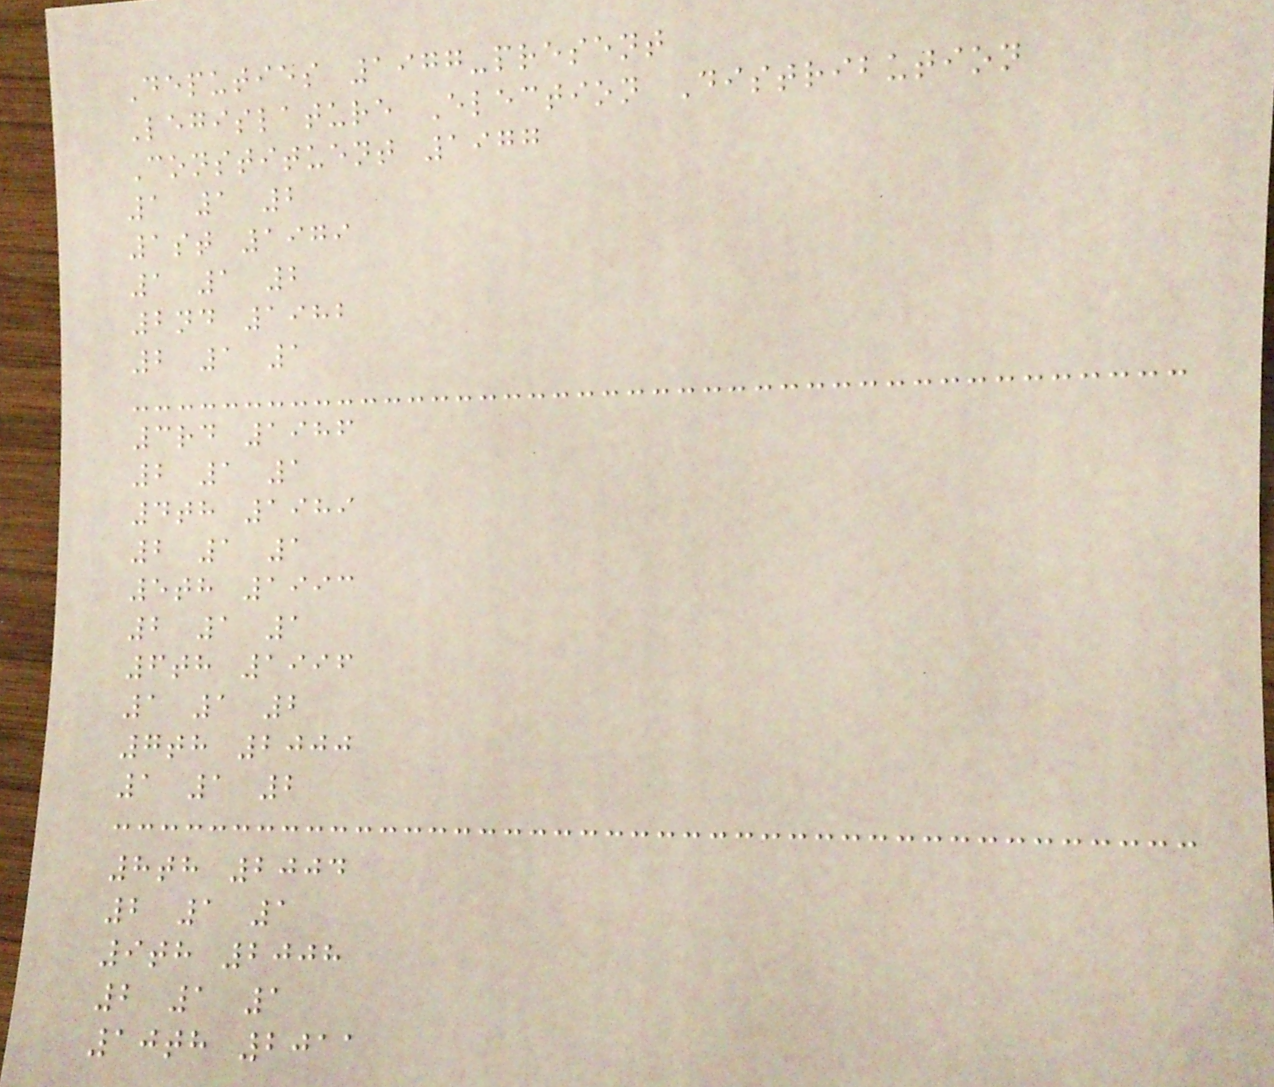Deputies 1977-present
Legislature Election Distribution
Constituent 1977
1 1 2
1st 1979
1 1 2
2nd 1982
2 1 1
3rd 1986
2 1 1
4th 1989
2 1 1
5th 1993
2 1 1
6th 1996
1 1 2
7th 2000
1 1 2
8th 2004
2 1 1
9th 2008
2 1 1
10th 2011
